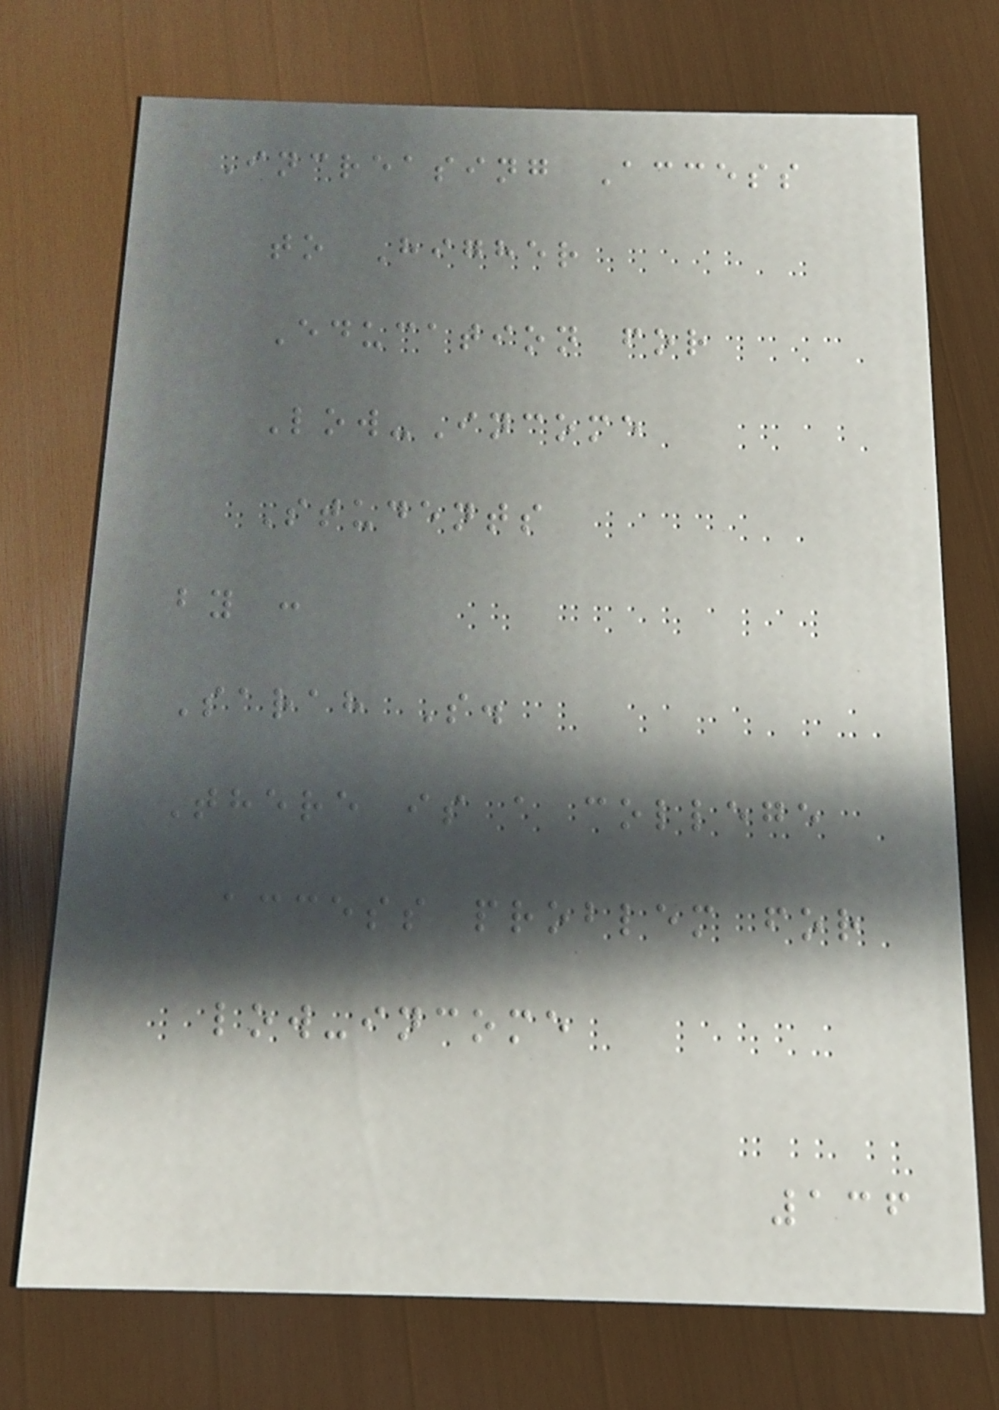Increasing Access
to Higher
Education for
Low-Income
Students
by :
Sarah S.
There is a college
access problem for
low-income
136
